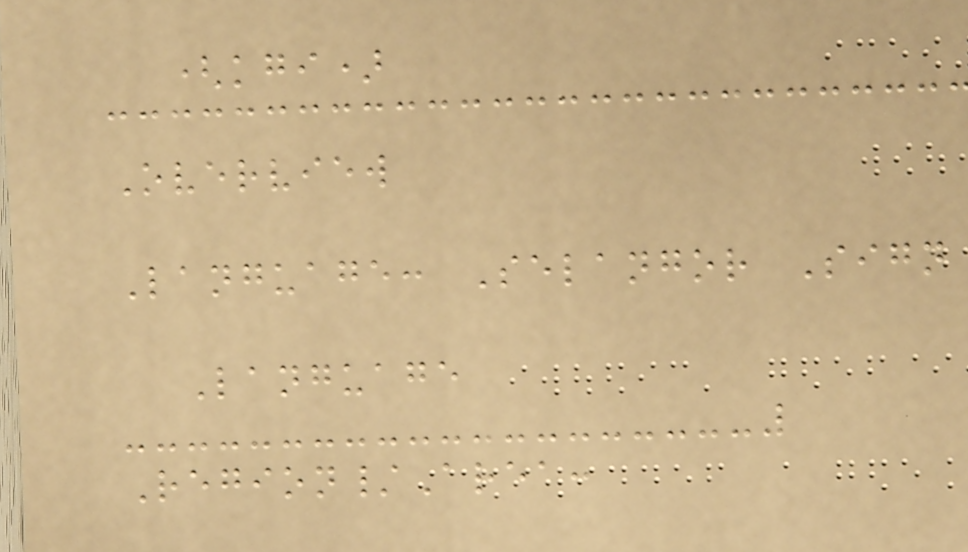(kgi)
Overview
Language: Selangor Sign
Language
Region/Area:
